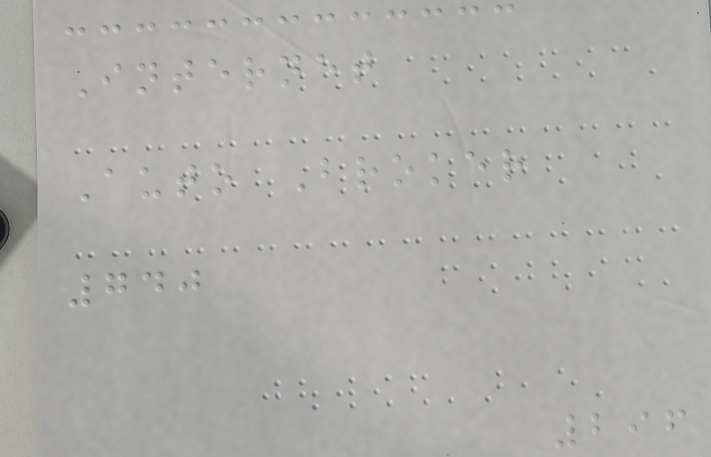Internet
Auto Broker
740
296
